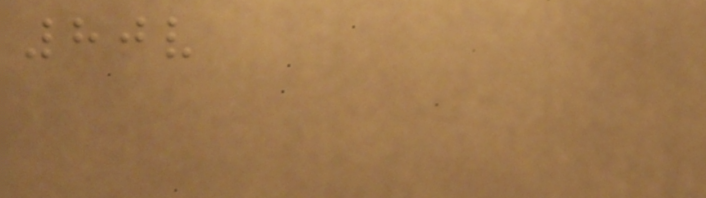80v
